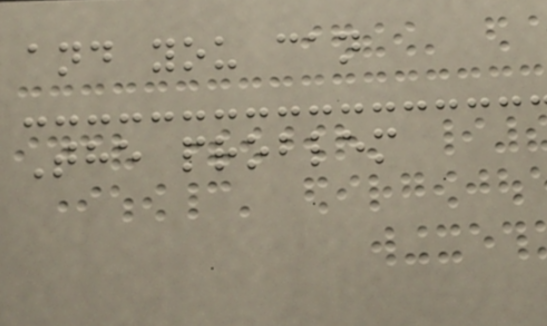and you can
The problem
